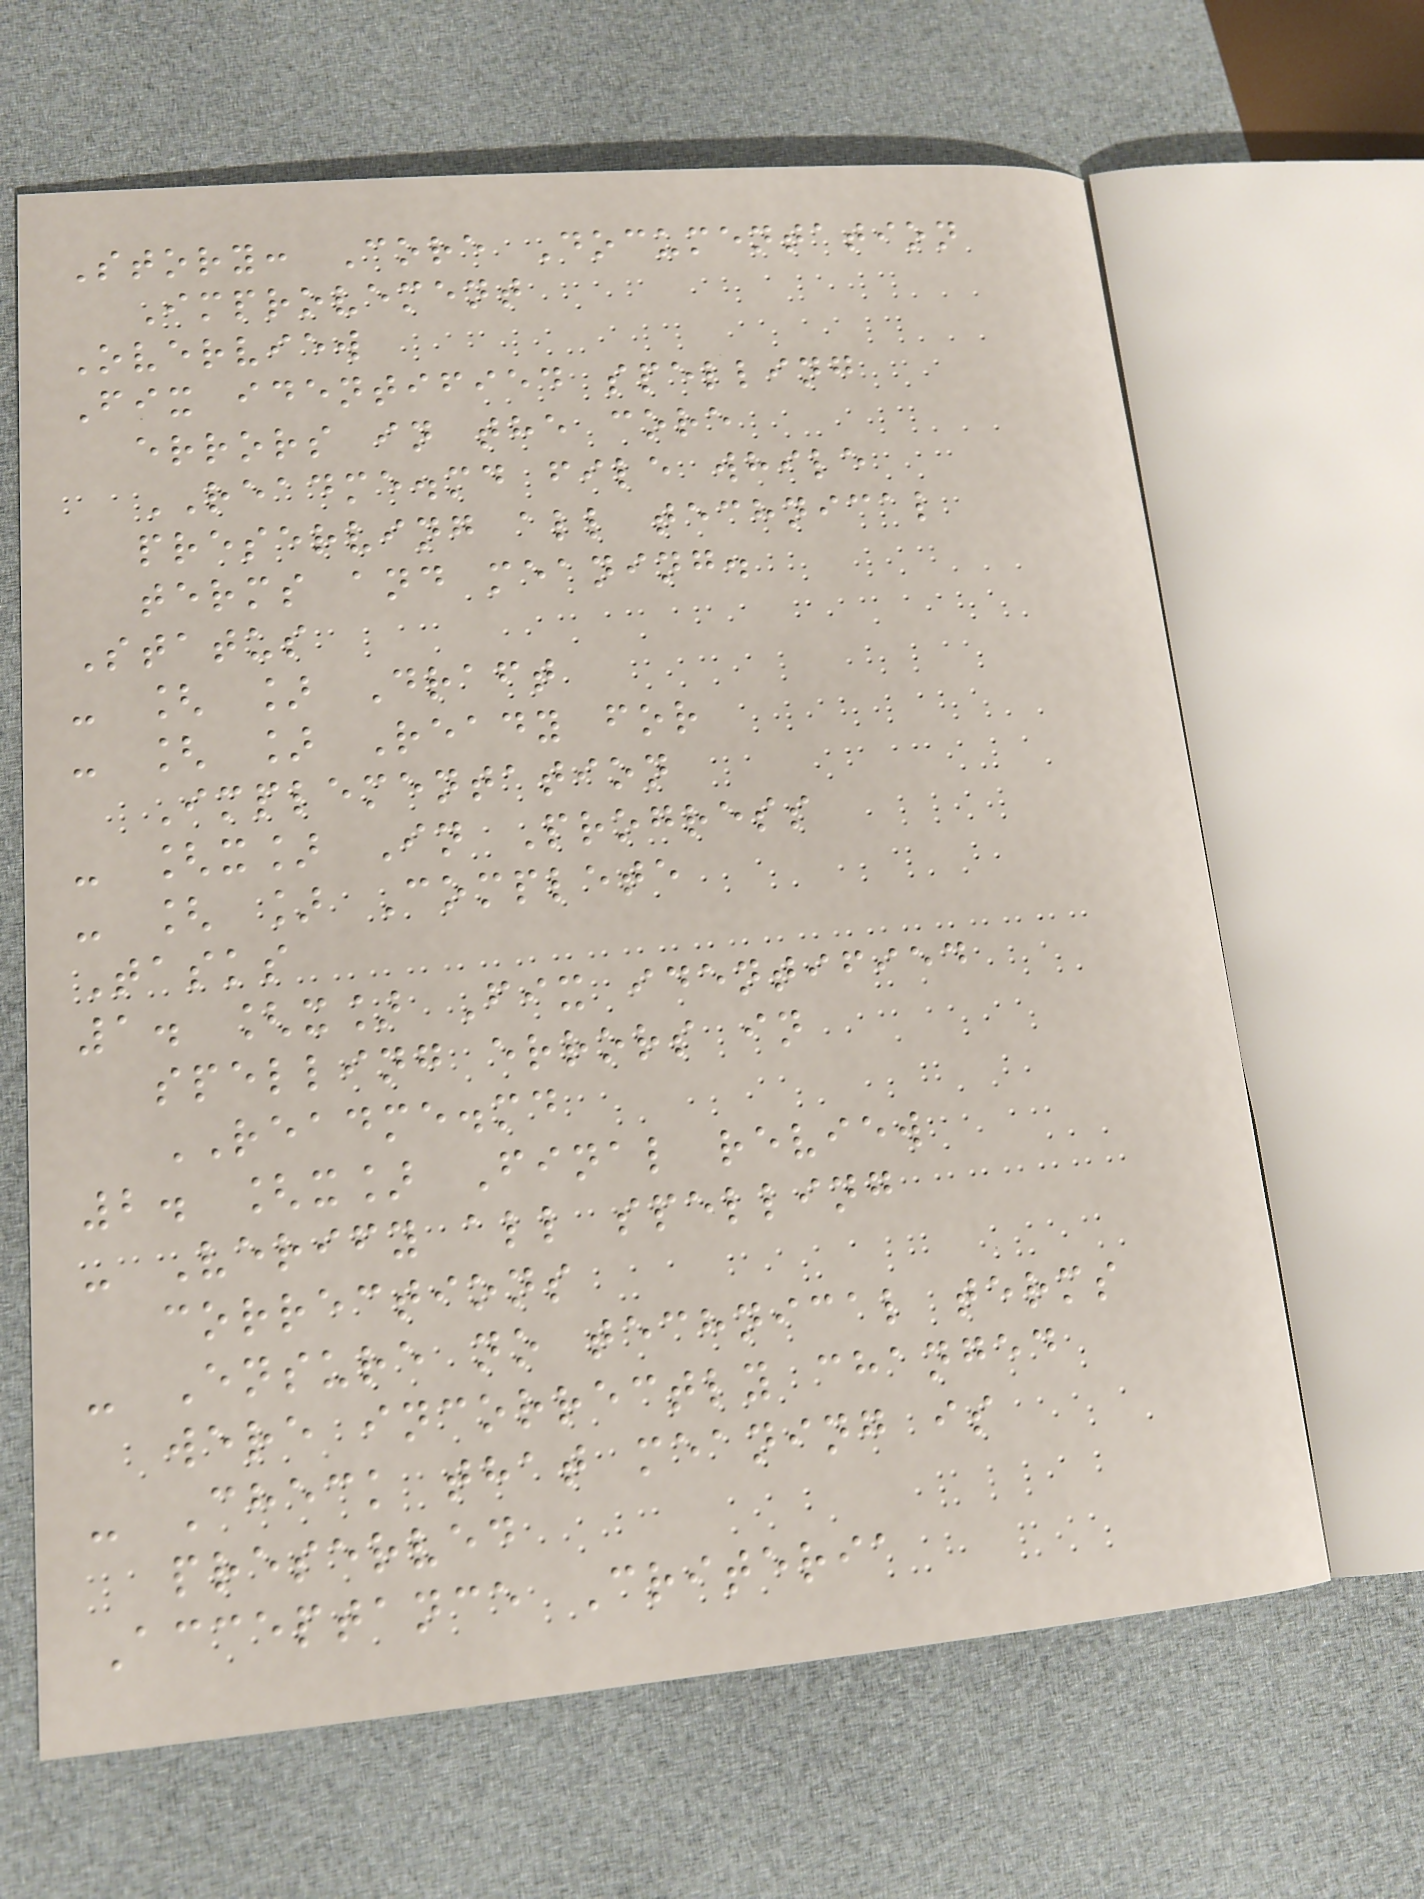Story: Core Documentation
Improvement
Overview
Fix identified spelling
errors in the core
README.md file while
preserving all technical
terms and meaning.
Status
- [ ] Draft
- [ ] Ready for
Implementation
- [x] In Progress
- [ ] Complete
Tasks
1. [x] Fix identified
spelling errors in
README.md
2. [x] Final review
- Verify all spelling
corrections
- Ensure no technical terms
were incorrectly changed
- Check that meaning is
preserved
Acceptance Criteria
